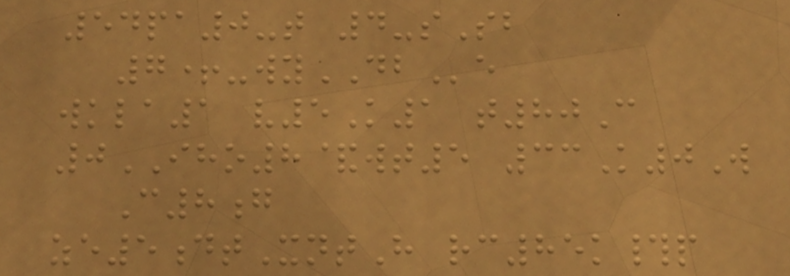54pa0-t 4-sSb
7+-wyDBe
wkla1 v5K1 t80C
0IHO8&wt5 33K0W
C8g
ze5dtXntH rc85k#p
